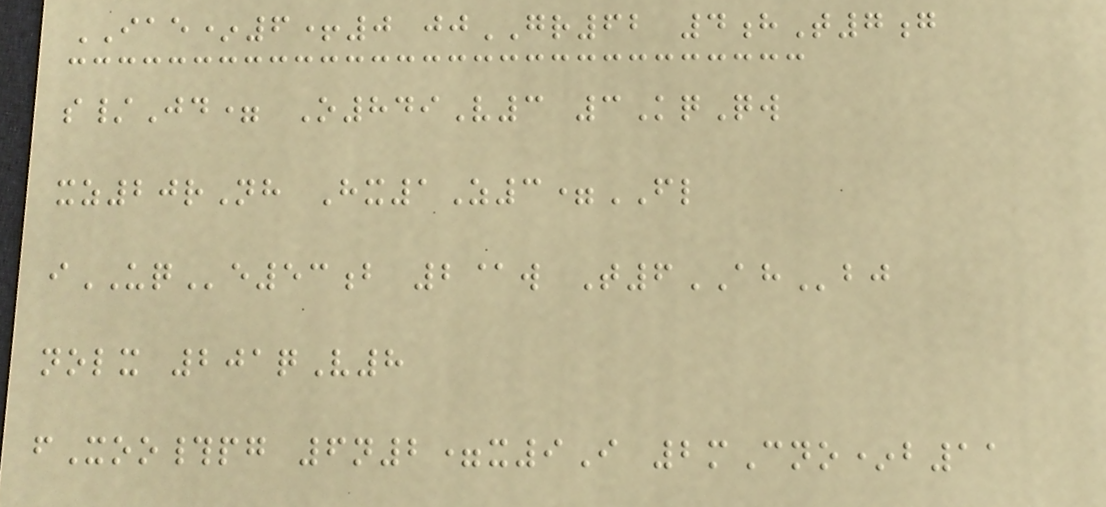IAE*6+0 jjGR62 4hT7g
s/Jd= O849V3 3KqQw
xz20rNh Hx1Z3=FL
iUQe53b 2@w T6AHbj
nolx 201qV8
fXoo#pg 6n2=x9I 2mCno*b11
